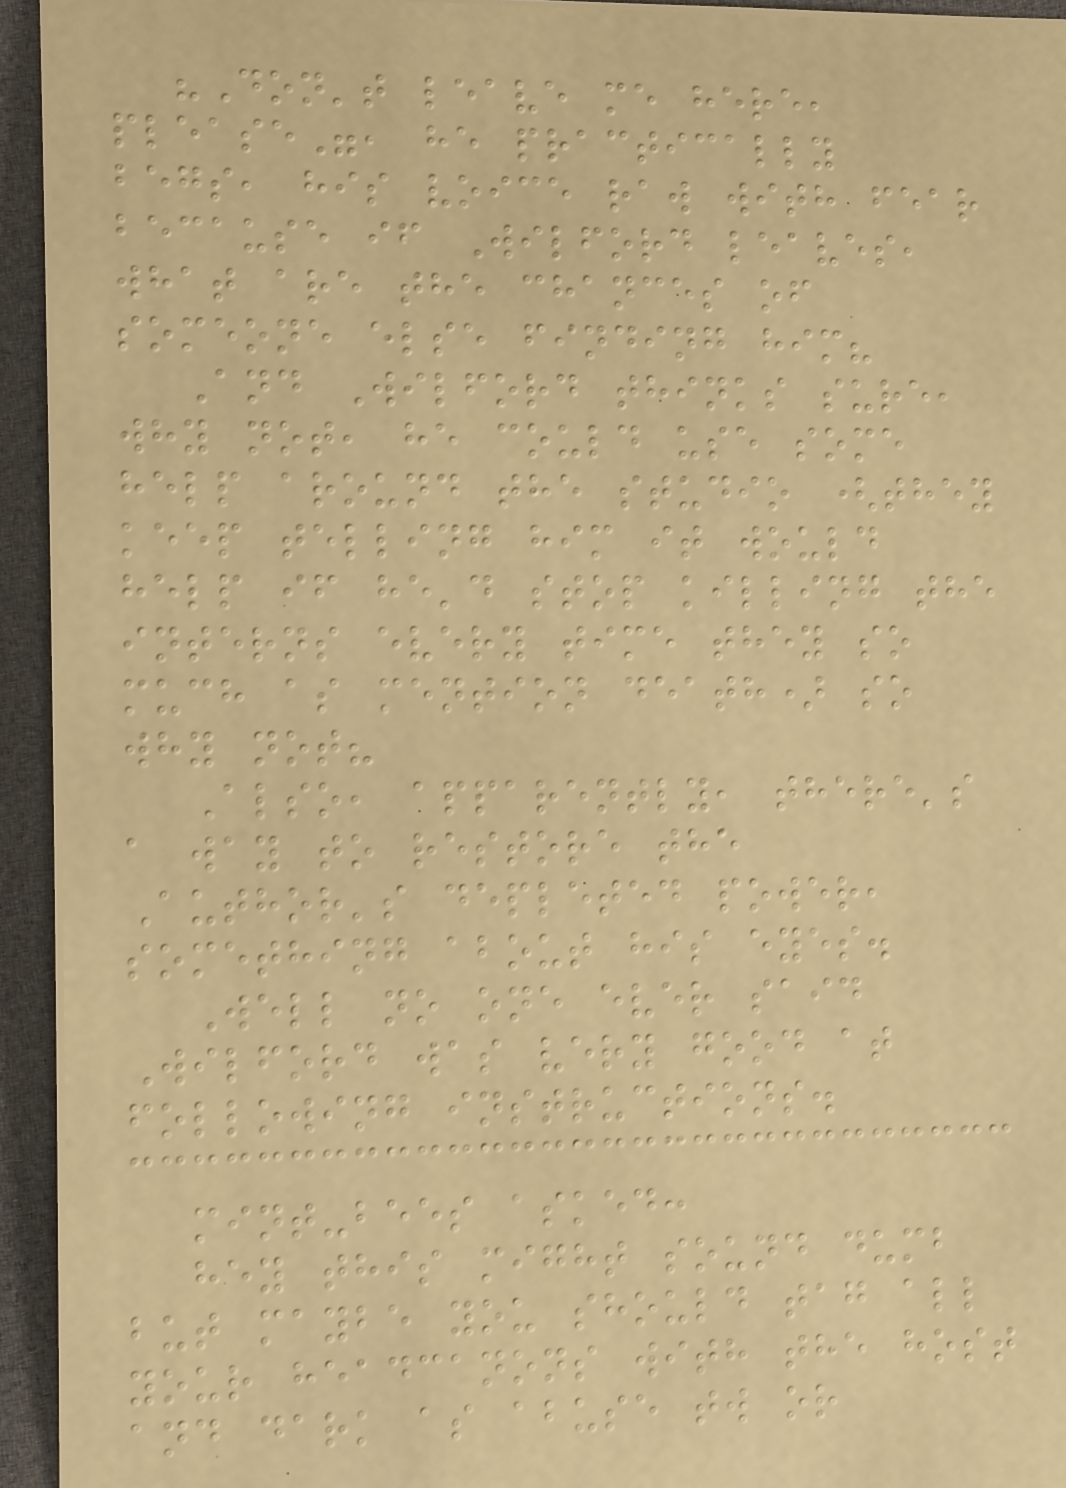"Don't leave me here,
please", he practically
begs, his voice raw with fear
because if Wilford leaves,
what are the chances of
someone else finding him?
And Wilford thinks sure,
why not, he could use some
help around the studio (they
keep telling him it would
help if he'd stop killing the
interns every time they so
much as mention death) so
why not?
Also, apparently, there's
a way to restore the
Author's depleted power,
something about his eyes.
Well no one ever said
Wilford was very good at
following instructions.
mint-bees asked:
hey this might sound dumb
but maybe you should tag all
your headcanons with the host
and dark as abuse tw or
